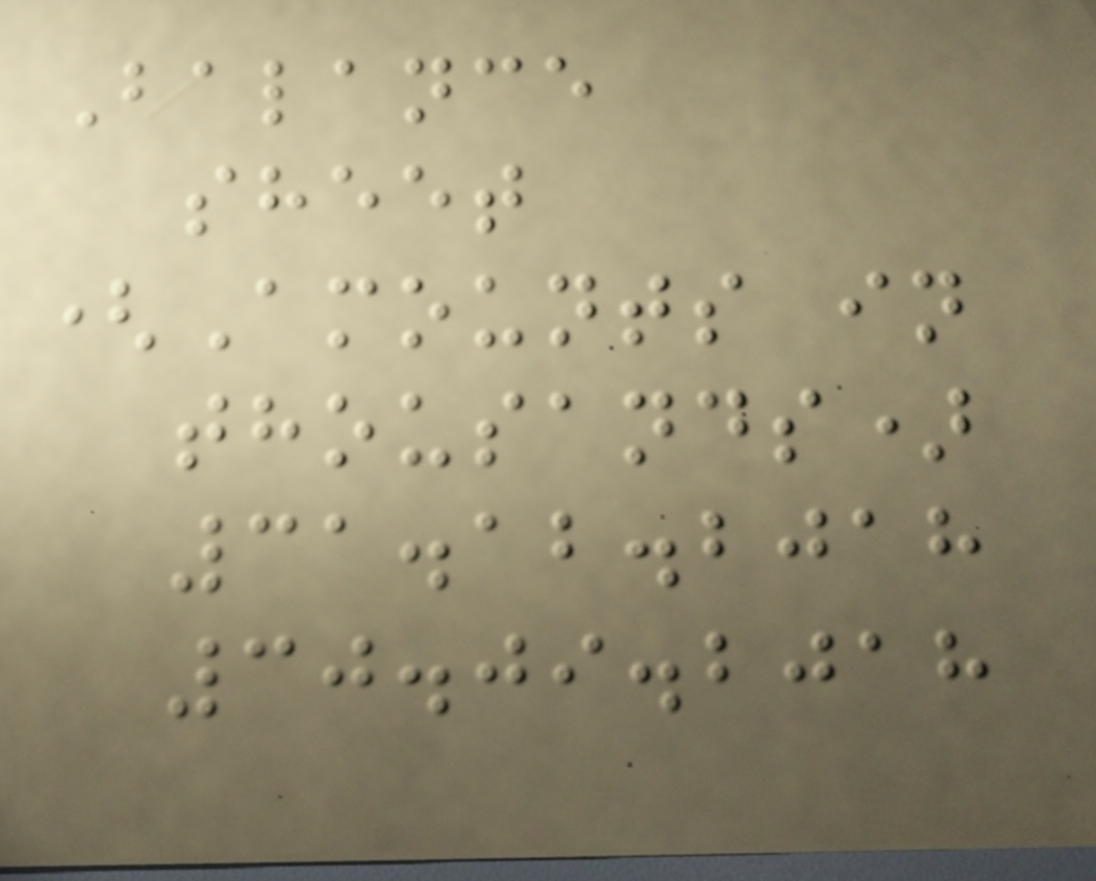Balance
sheet
(Amounts in
thousands)
31.12.2018
30.09.2018
